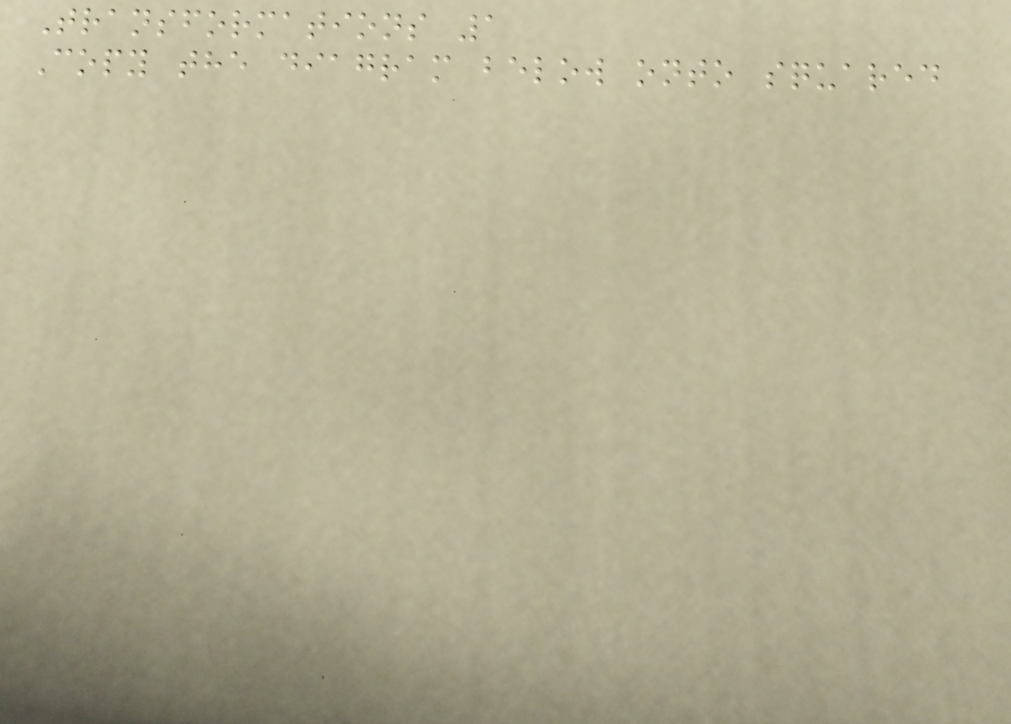Transformations 1
Copy the diagram below onto squared
